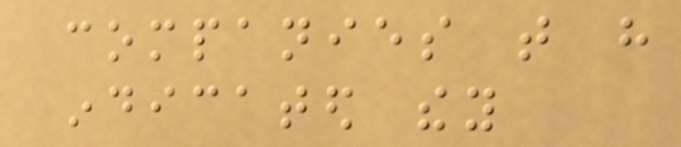companies that have
indicated they
